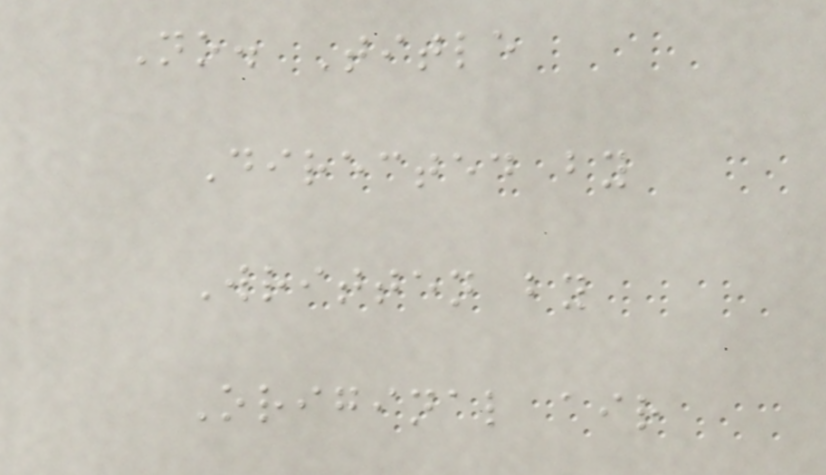No. Title
Directed by
Written by
Original air
